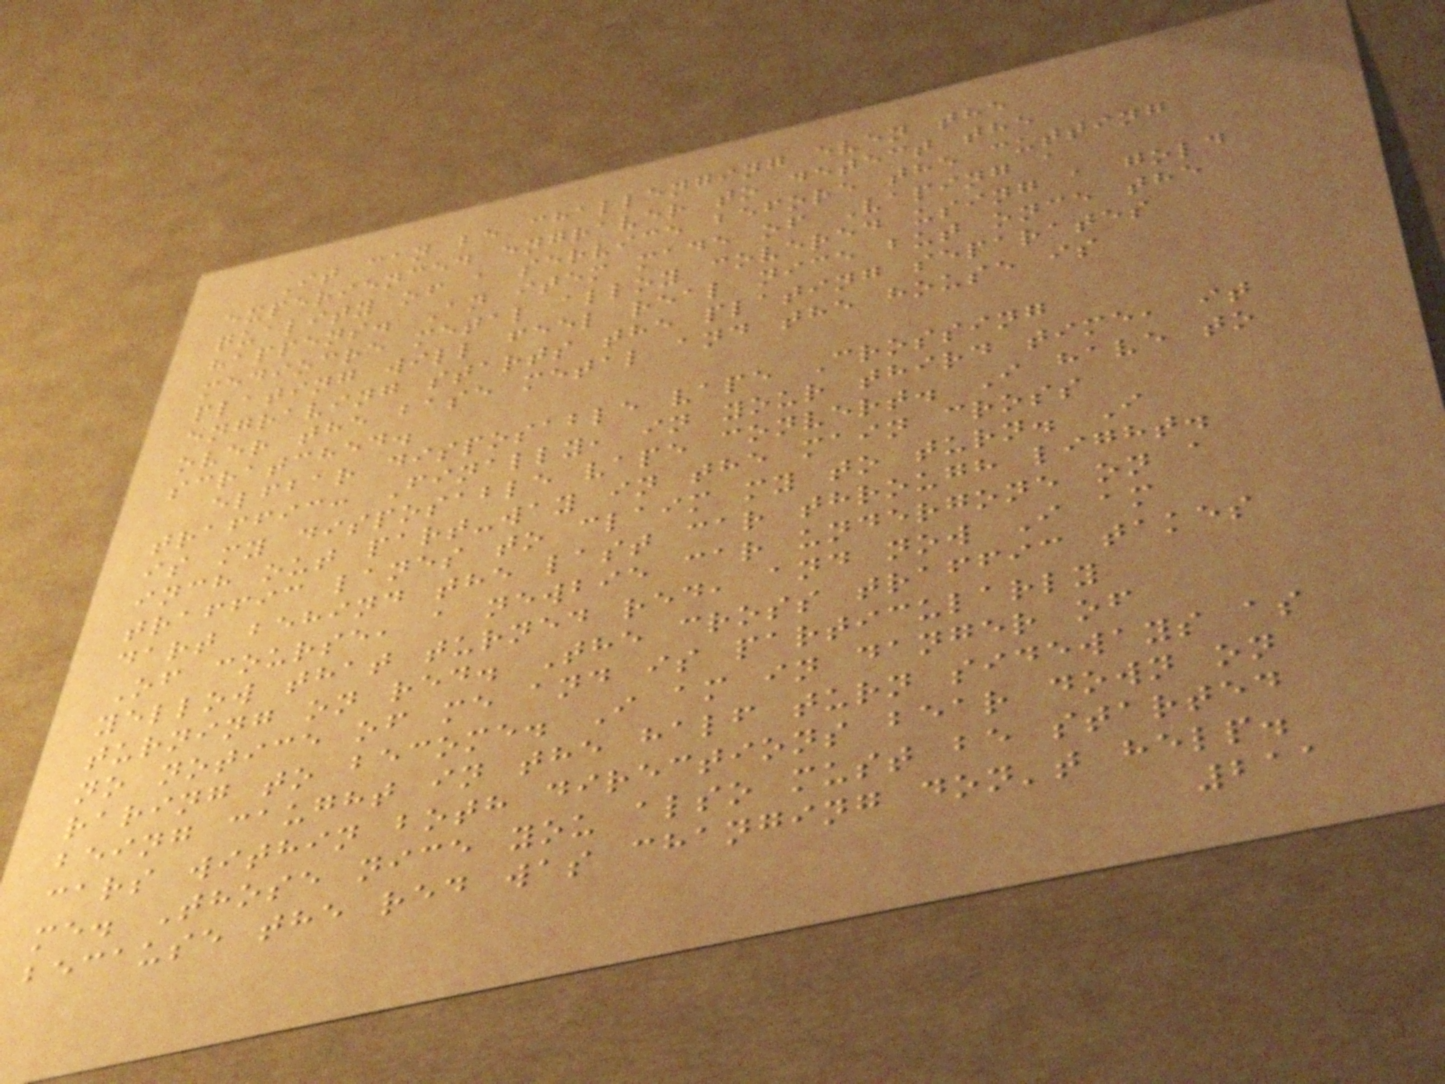It can be challenging even the
experienced engraver to detect the
quality of a service before the cutting
happens. An item made of Vaping a
mediocre metal alloy covered using a gold
plating will feel real nice but once the
engraving starts the plating separates
over the base metal and the house is
scratched.
elfbar disposable vape Crossing
traffic: Finally, in your third time, it
is my disposable vape convert. I have to
inch out part-way in the main cross
traffic lanes to claim my to turn. I
dart behind the last car through light.
Of course, a newbie car undergone on a
yellow that turned red, and now I am
turning on red. The cross traffic takes
no notice of me and is particularly
raring to become. I am in danger of
being caught in the half turn sideways as
cars within both directions bear down on
me. Those nice you also must be started
because the red was changing don't help.
211
